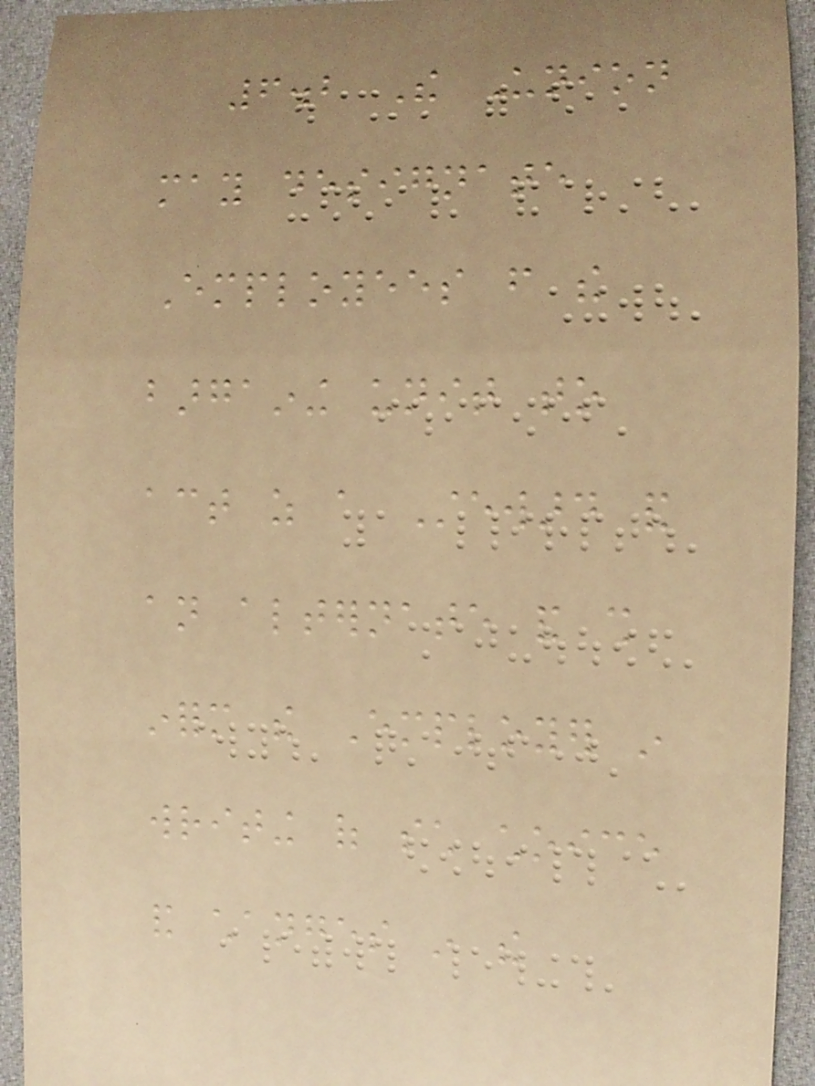6.2 The Union
may designate
Employees from the
bargaining unit to
act as a Steward and
an alternate and shall
inform the Employer in
writing of such choice
and changes in the
